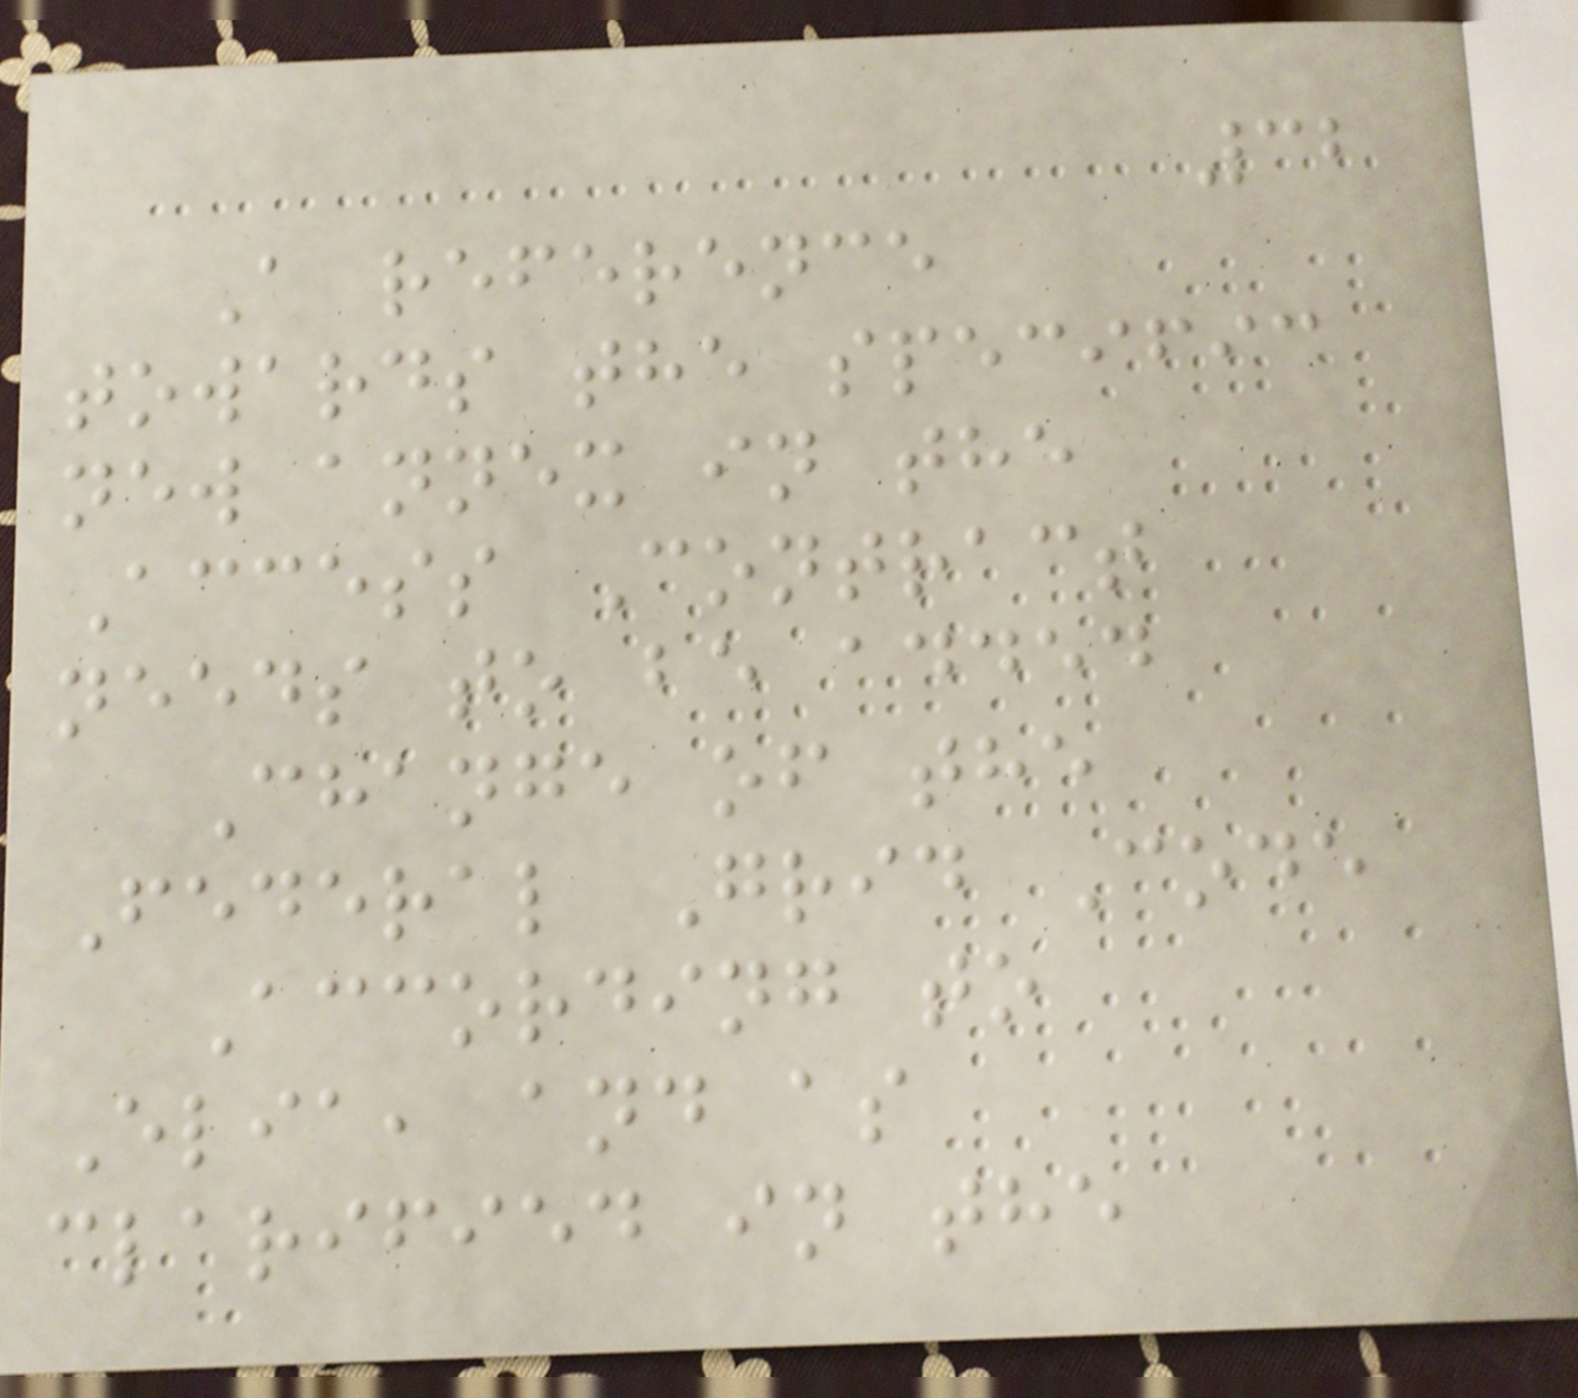32
A reference
towards the specific
new annex in the
Access Contract
needs to be added
Change of the
Federal Grid Code
According to
Elia, and as
clarified in the
